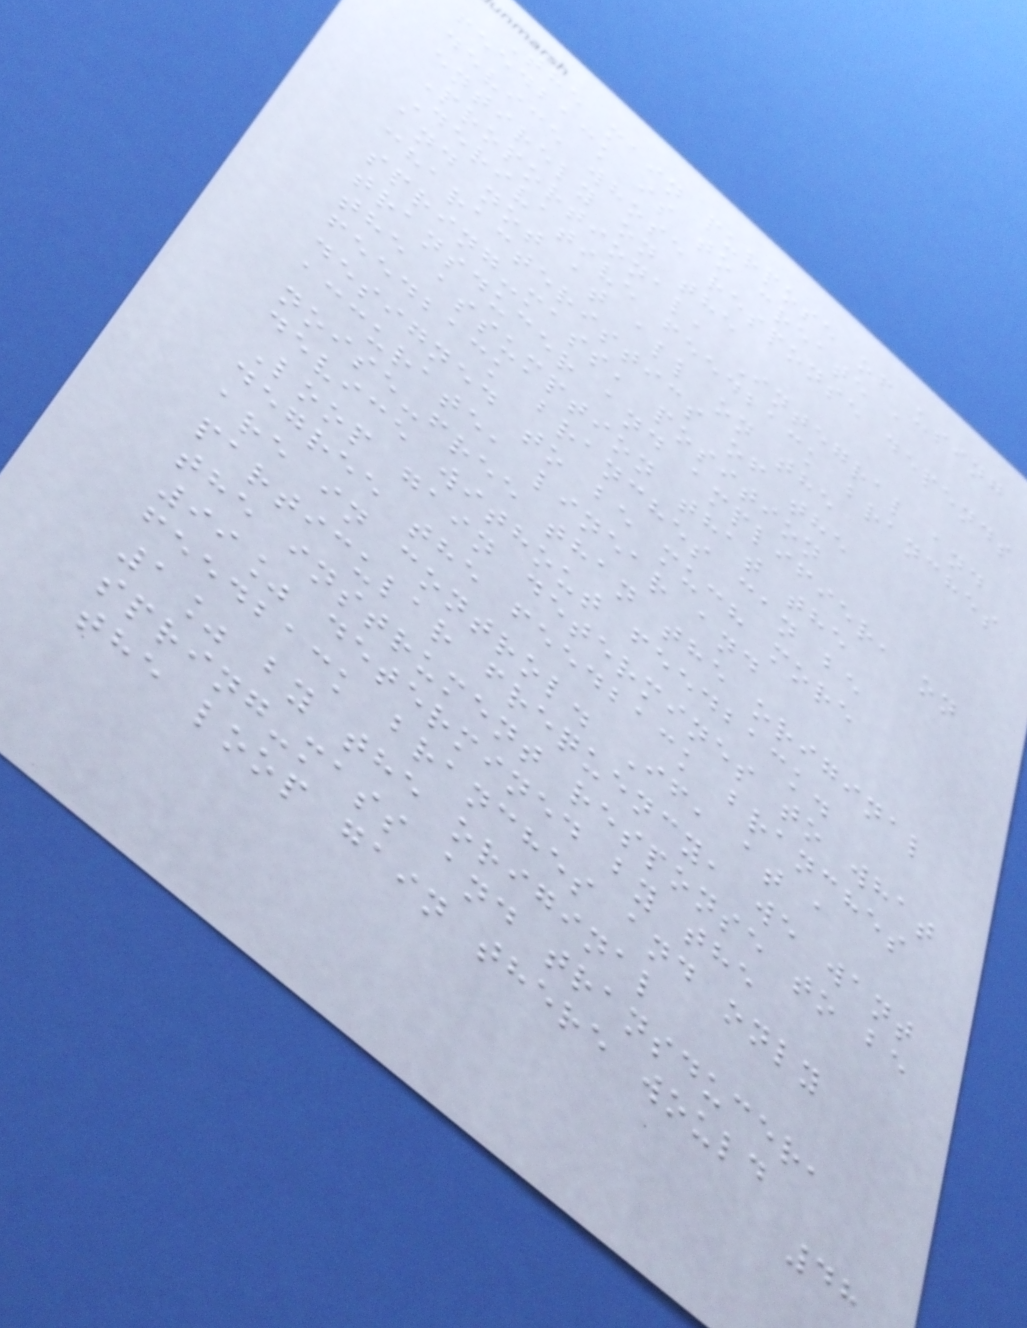The main purpose of using
feedback is to create a
device whose response depends
entirely on the
Proportional, Integral and
Derivative feedback branches
and not at all on the
characteristics of the
spring-mass, position
transducer and amplifier, on
the assumption that the
feedback branches can be
designed to be much more
accurate, linear and
noise-free than the original
device without feedback.
Loop gain determines to what
degree the feedback branches
are in control. If, at a
particular frequency, we want
the instrument response to be
99% determined by the
feedback branches and only
1% by the original
spring-mass and transducer,
the loop gain there would
48
